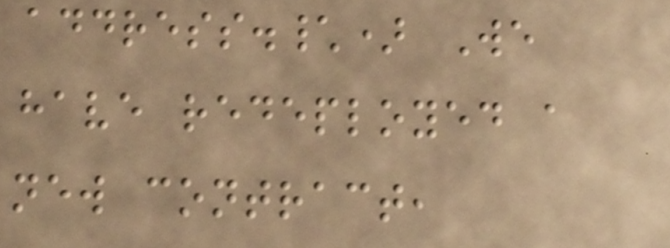address.\) We
have redeployed a
new contract,
